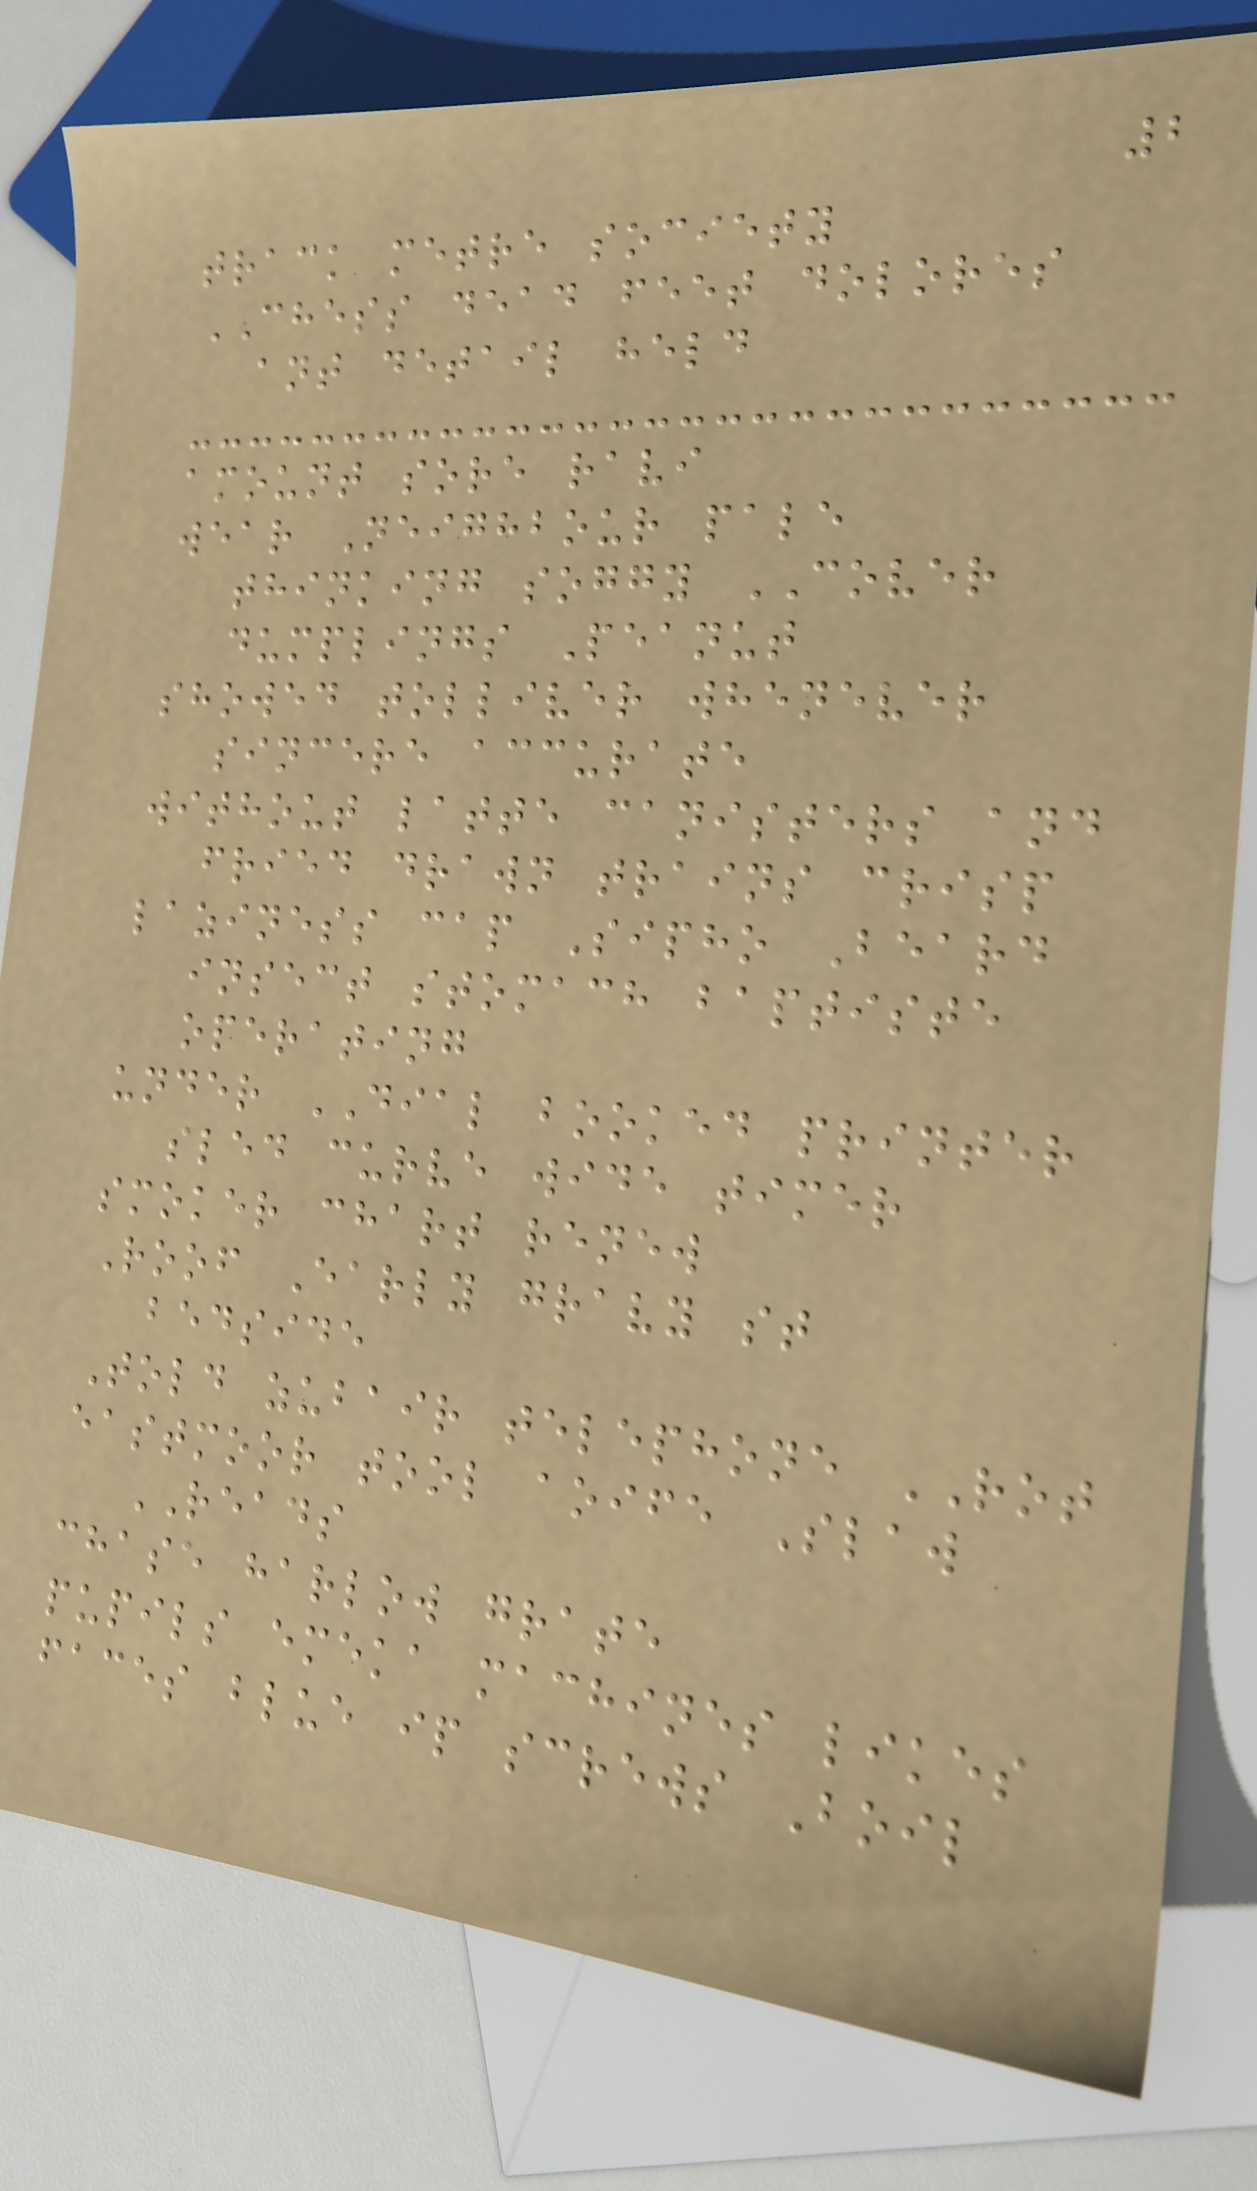2
track metre society
CHESS dead feet dolores
ant detail held
amount sore ravi
wear Neighbour pale
thinking soggy COVER
dumplings Peanut
showed tolliver whenever
sincere accurate
without latte canisters and
fried drawn trains crisp
laziness cap Sipho Beard
insect stomach baptiste
operating
under DIAL booked printer
sled curve wide timer
smoker chart renew
Roof Early gravy st
bedside
Told zubair telephone ROT
eastmoor tool aoife Slaw
READS
chase harlow grate
pupils emeka machines likes
faces blue ip screws Boil
